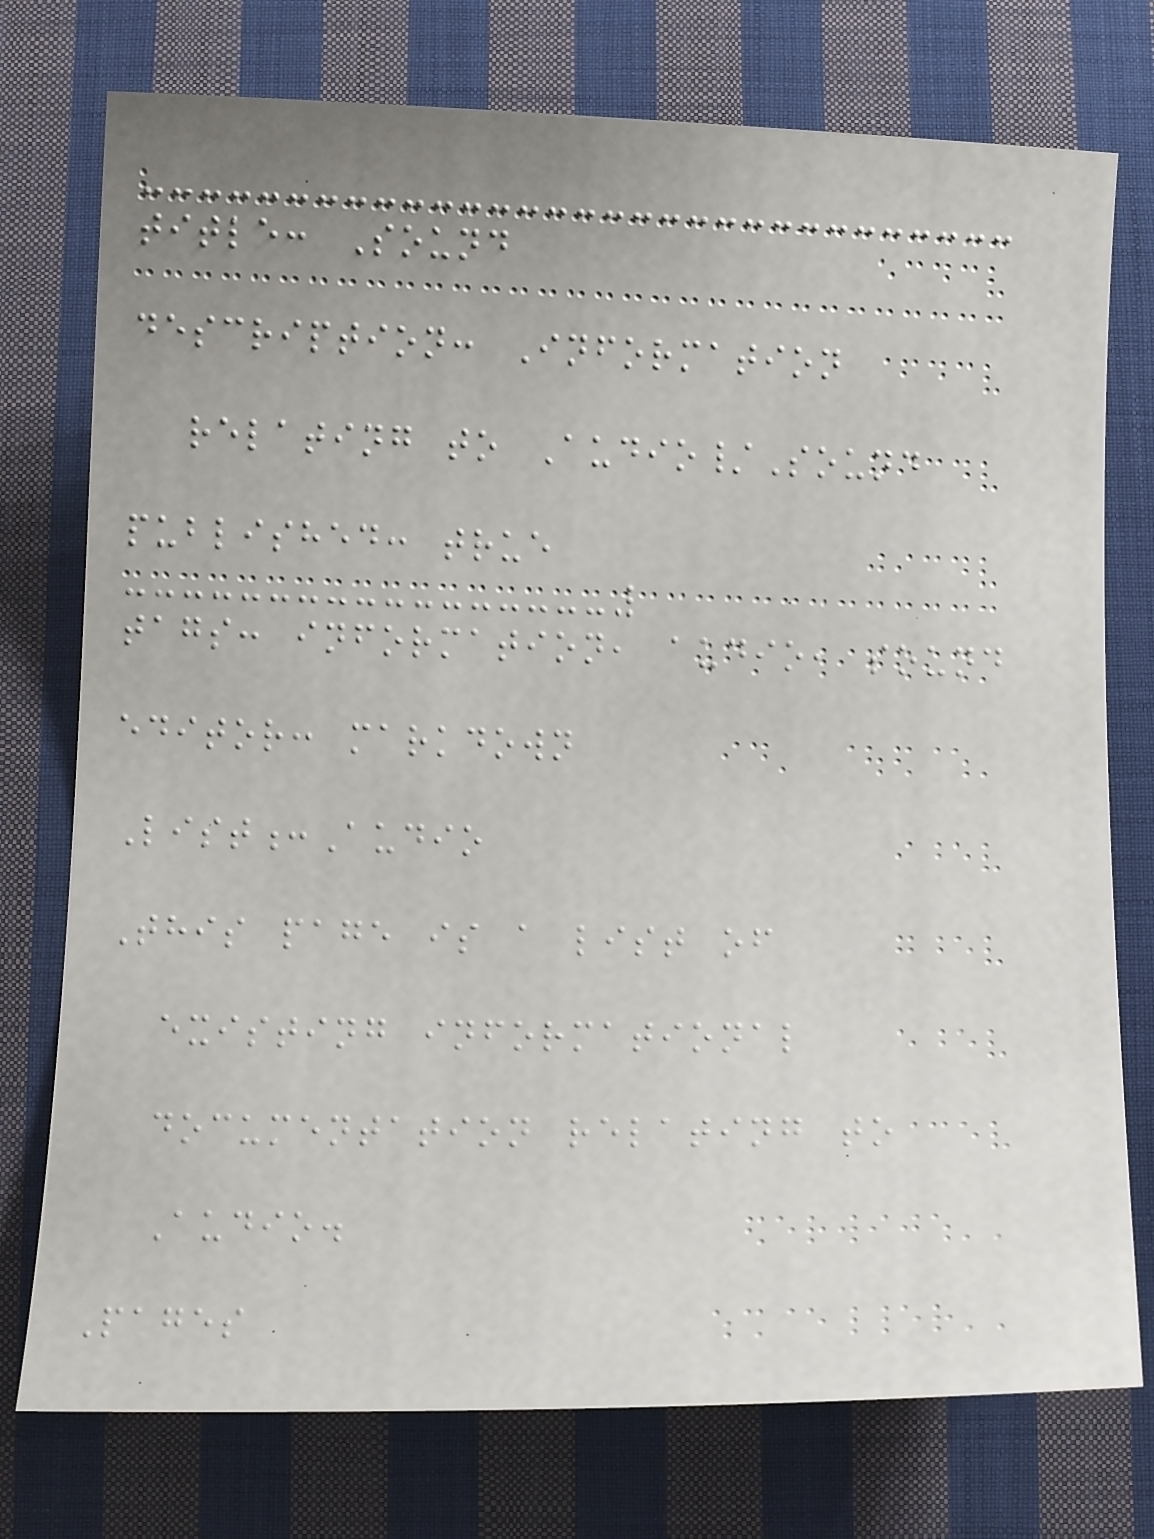title: Sound
description: Information
relating to Audio/Sound
published: true
tags: information, audio, sound
editor: markdown
List:Audio
This page is a list of
existing informational
documentation relating to
Audio.
Pages
